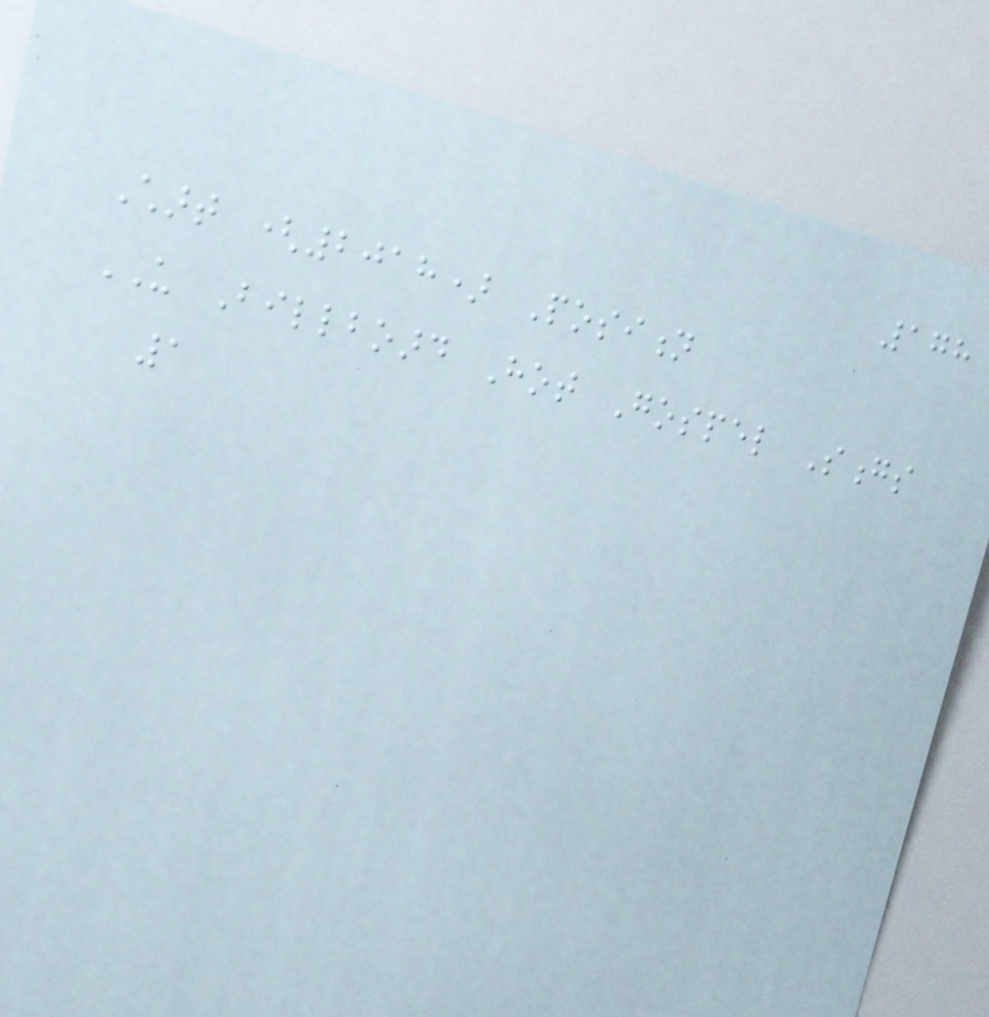178
Chart (2018) Position
US Billboard Hot Gospel Songs
1
